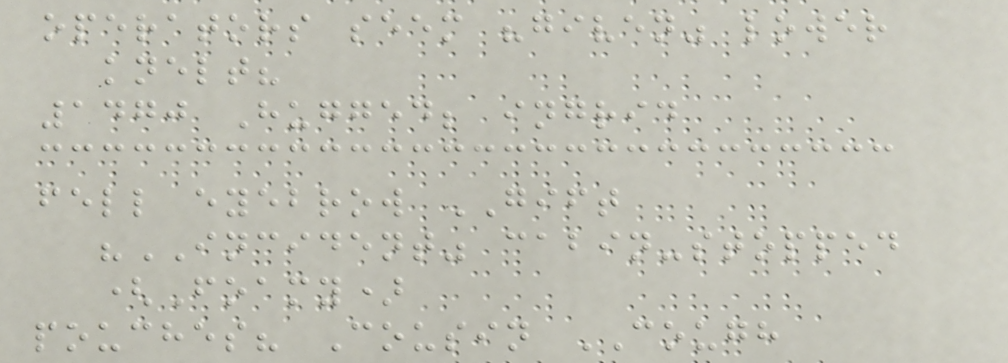operators seem "given" lower
knelt?
1470 Hugged; ingrid
fell eyebrow GIFT
"INCIDENT" cabin-stopped
(Foamy)
pouches? Cousin COUGH
